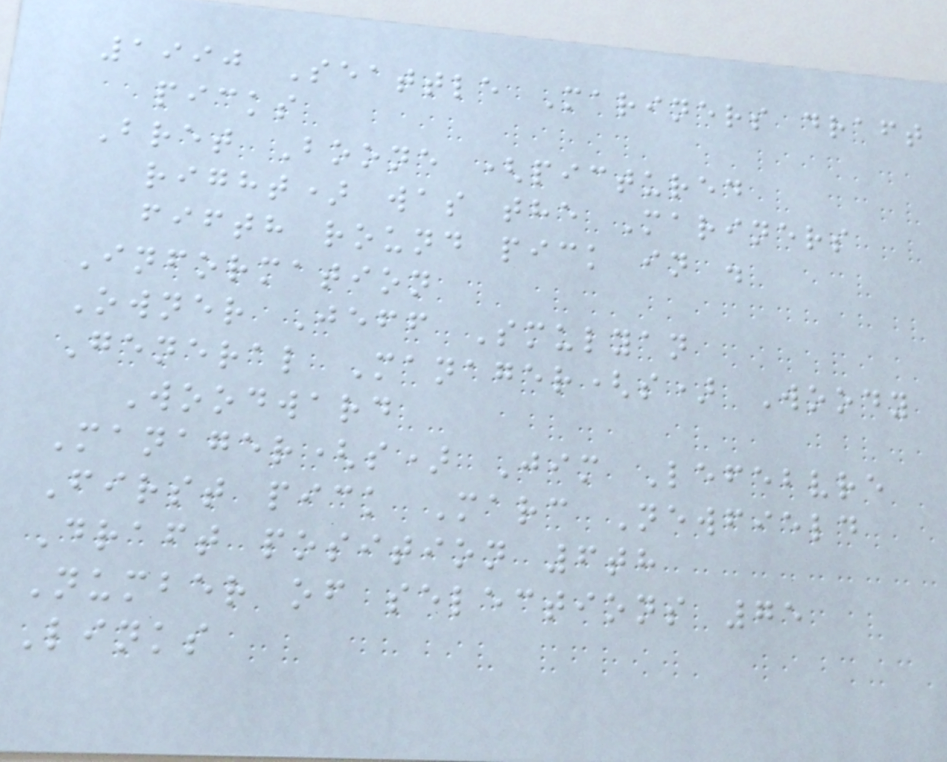1990 Seattle Mariners draft
picks
Bret Boone (pictured
right) was the Mariners
fifth round pick in .
Information
Owner Jeff Smulyan
General Manager(s) Woody
Woodward
Manager(s) Jim Lefebvre
First pick Marc Newfield
Draft position 6th
Number of selections 75
Links
